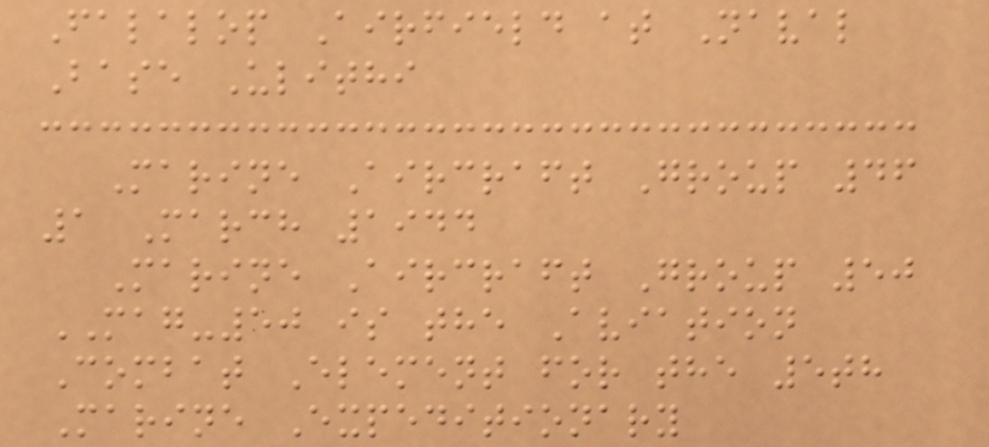Falalop Airfield at Naval
Base Ulithi
Marine Aircraft Group 46
1 March 1944
Marine Aircraft Group 50
MAG-50 is the Aviation
Combat Element for the 5th
Marine Expeditionary
